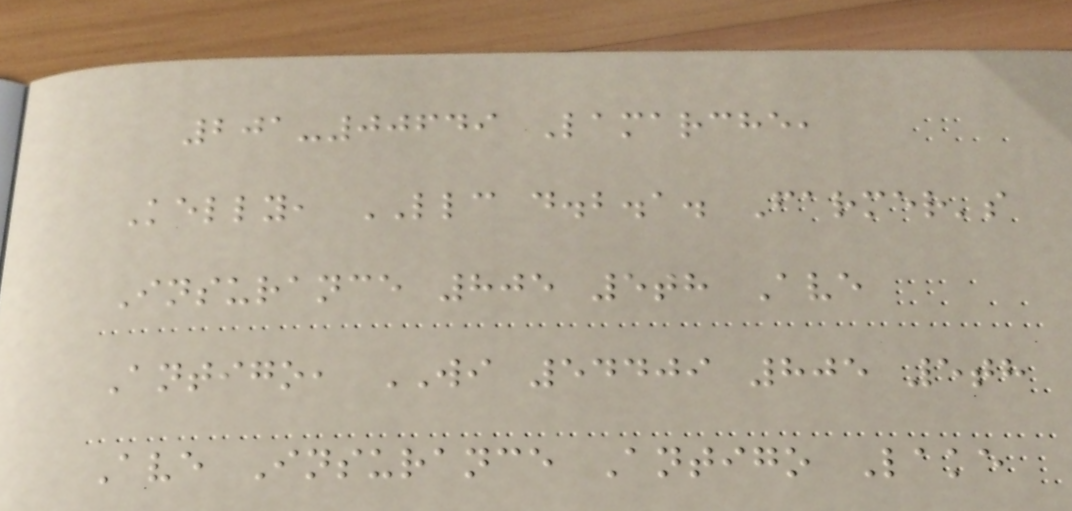201-00649 Lamarche,
Kelly, LLC d.b.a. Farmer's
Insurance 805 5th Ave
Antigo, WI 54409 805 5th
Ave Insurance Antigo Lake
